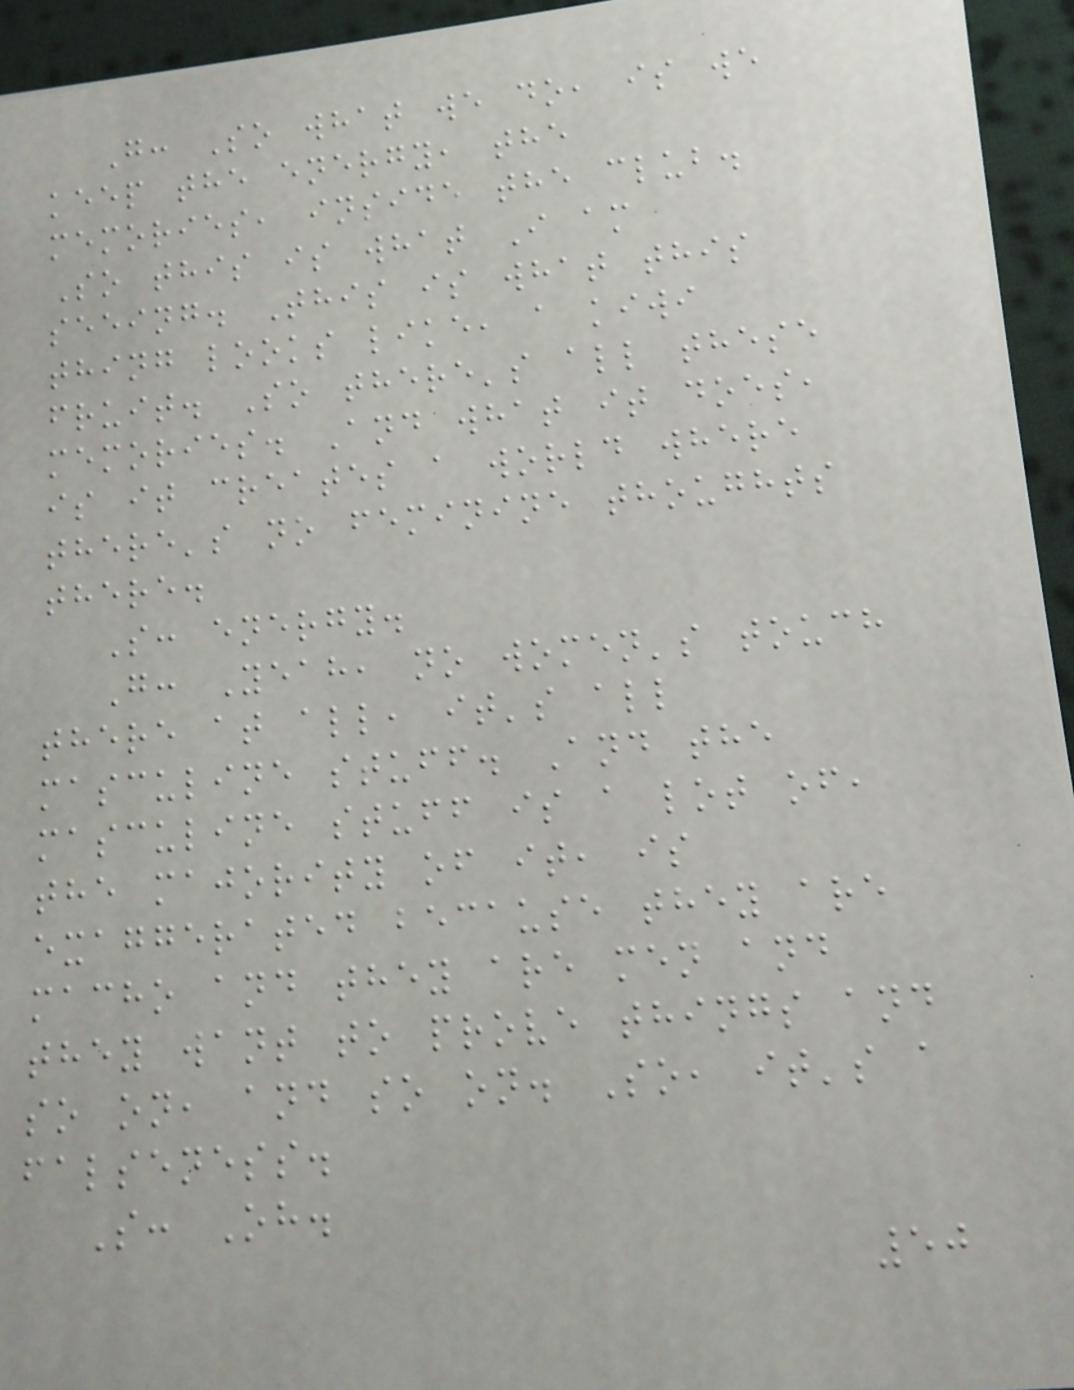G: So what we do, is we
keep the energy, the
memories, inside the club.
So this is what I am
seeing. This is what this
thing looks like, a kiwi
fruit. So there's all these
memories. And what it does,
is it creates a world where
there's no feminine thoughts
there.
S: energy.
G: Yeah, no women's touch
there at all, it's all
masculine stuff. And the
masculine stuff is a lot of,
the majority of it, is
exaggerated because they are
macho and they are men and
they want to prove things and
so on, and so on. So, it's a
falseness.
S: Oh.
50
